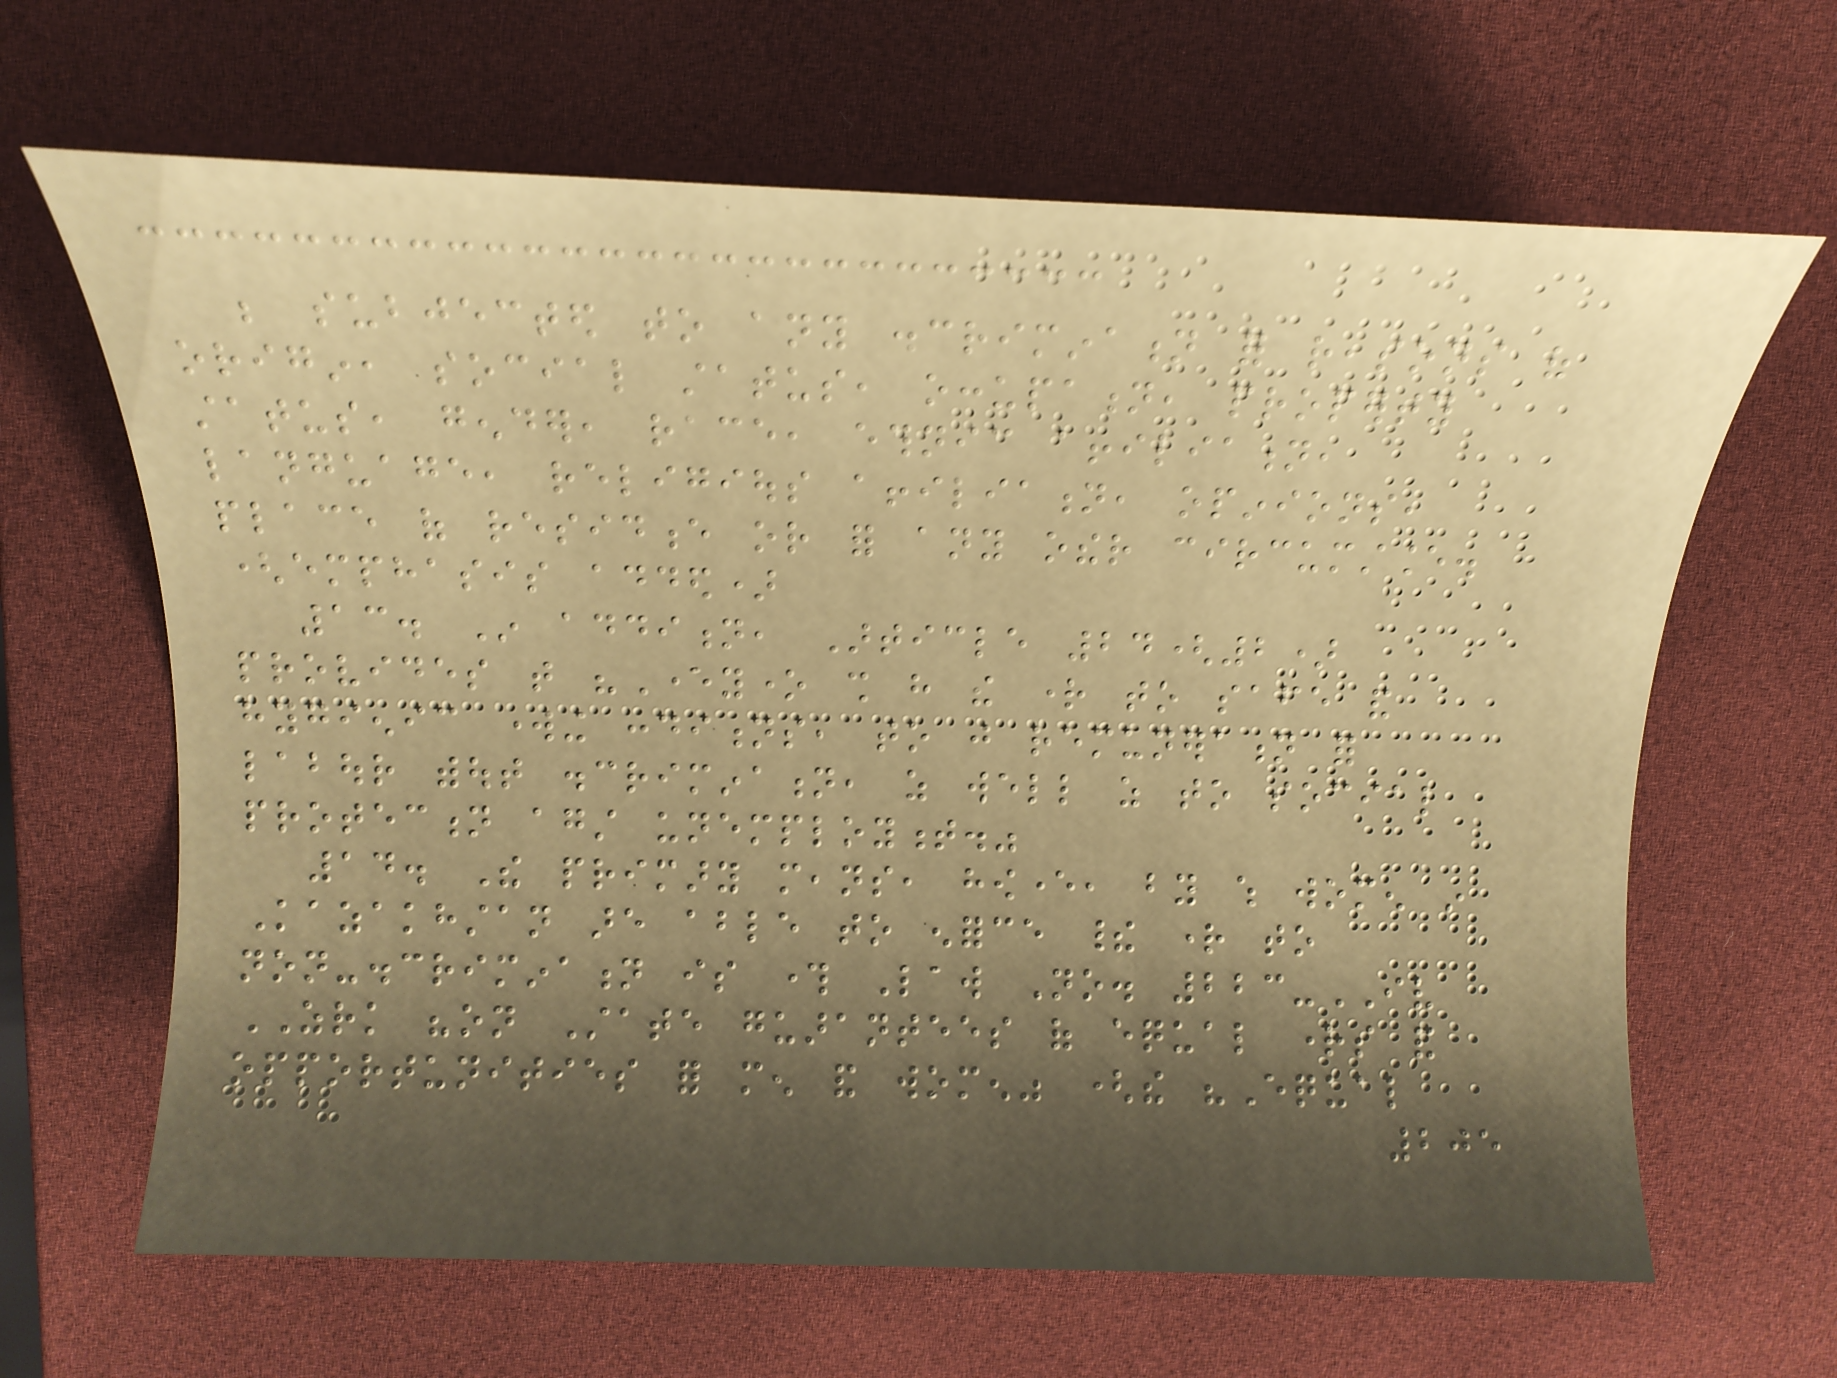be subjected to any discrimination for reasons of
origin, social status, occupation, property
status, gender, race, ethnic affiliation,
language, religious affiliation, opinions,
place of residence or for any other circumstance.
(emphasis added)
13. In addition, Article 24(2)
provides that "Everyone shall have the right to safe and
hygienic working conditions, to just remuneration for
labour without discrimination, as well as to social
protection against unemployment."
14. The primary means, however, by which women in
Kazakhstan are able to enforce their right to
non-discrimination is through Law No. 223-IV
ZRK "on State guarantees of equal rights and
opportunities for men and women" (the "Equal
205
